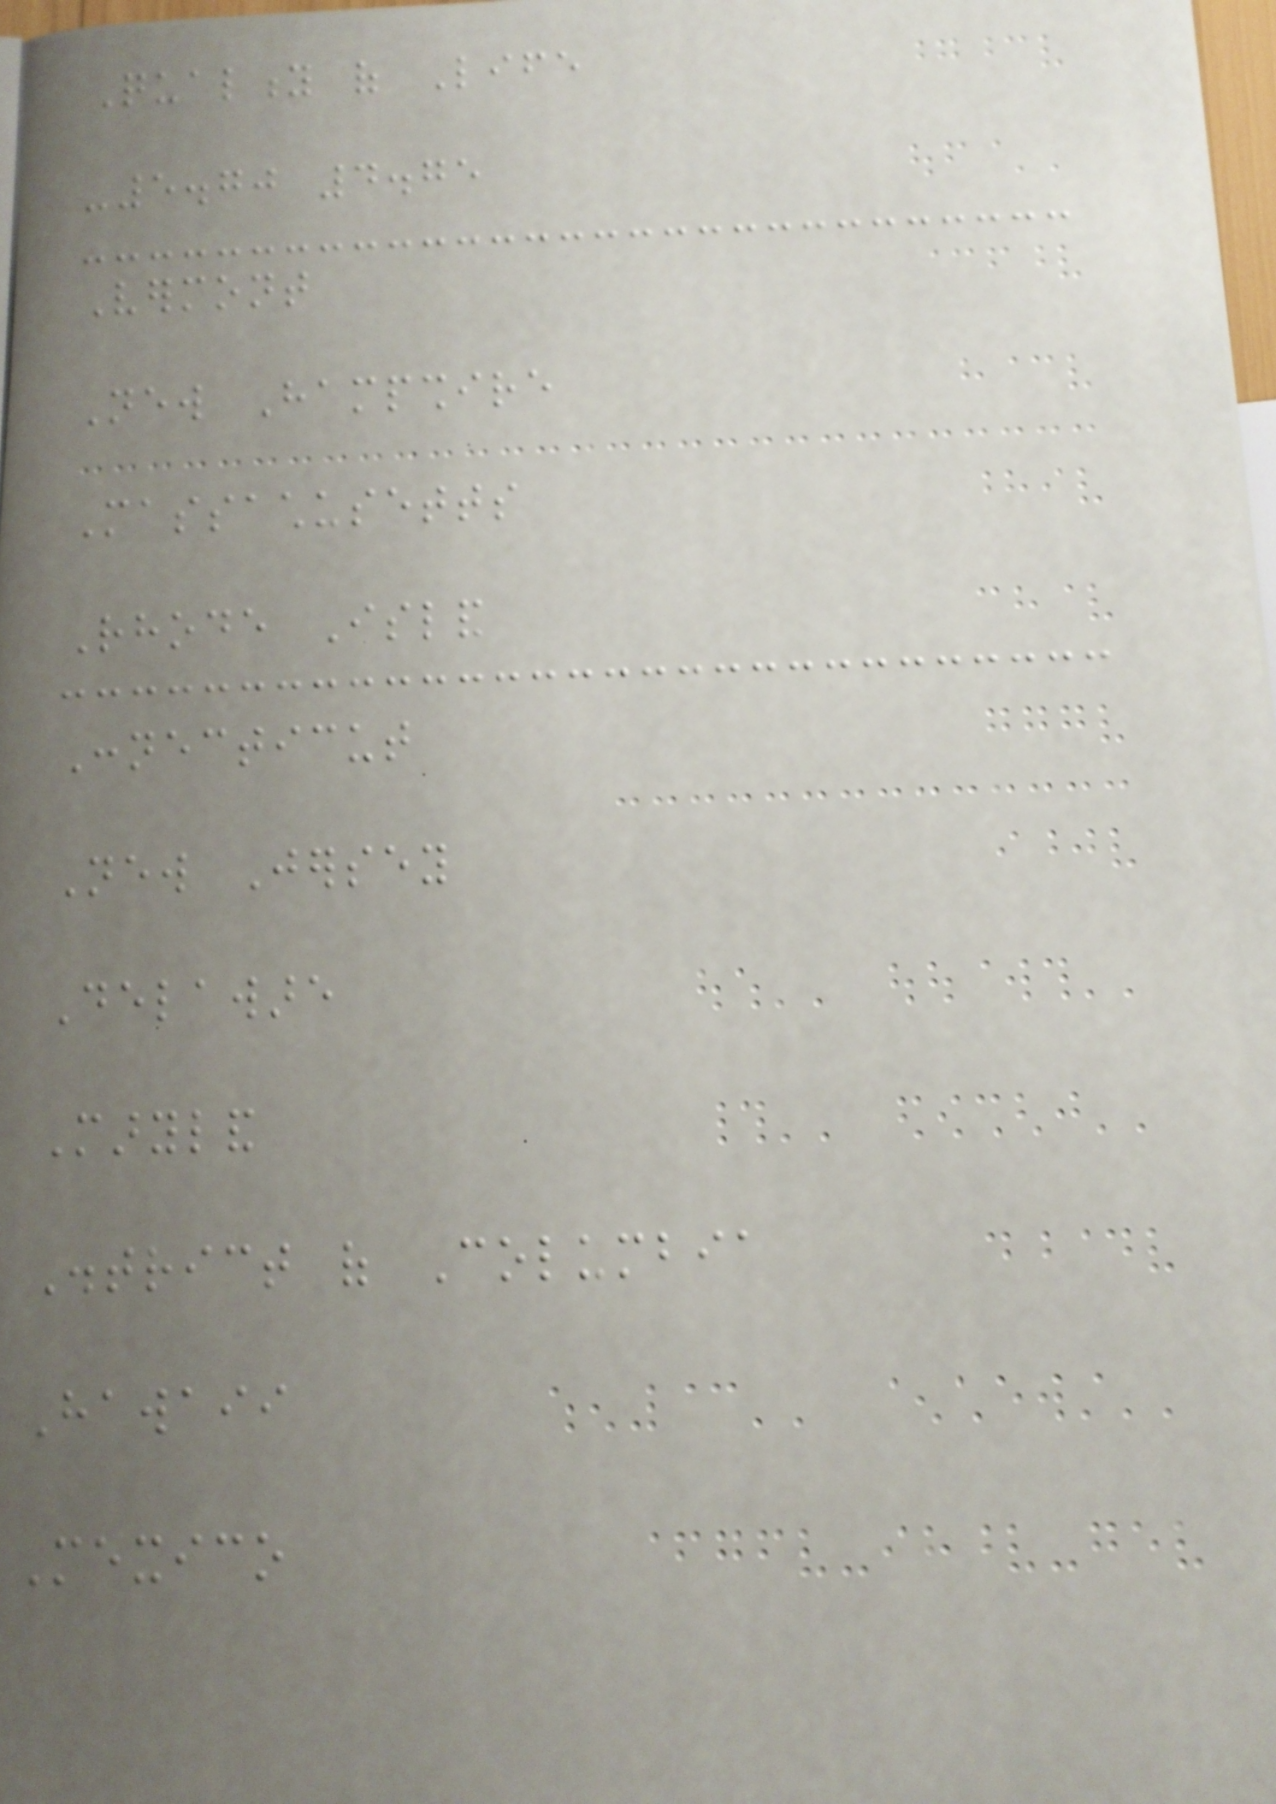Quality of Life
-5.70 4.75
Vermont
New Hampshire
Massachusetts
Rhode Island
Connecticut
New Jersey
Delaware
Maryland
District of Columbia
Hawaii
Mexico
